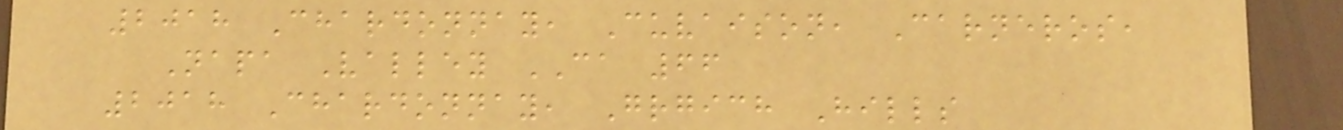2018 Chardonnay, Cuvaison, Carneros,
Napa Valley CA 66
2018 Chardonnay, Grgich Hills
